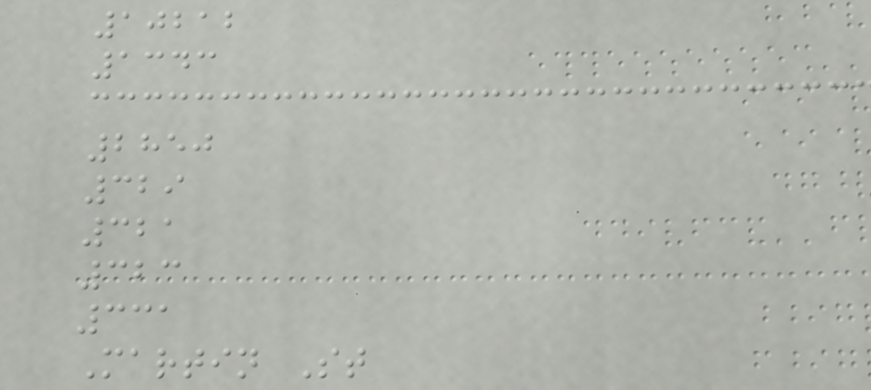10212
1343
2850
329
321
323
331
Martin St
